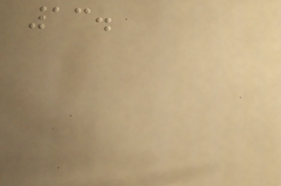13.
